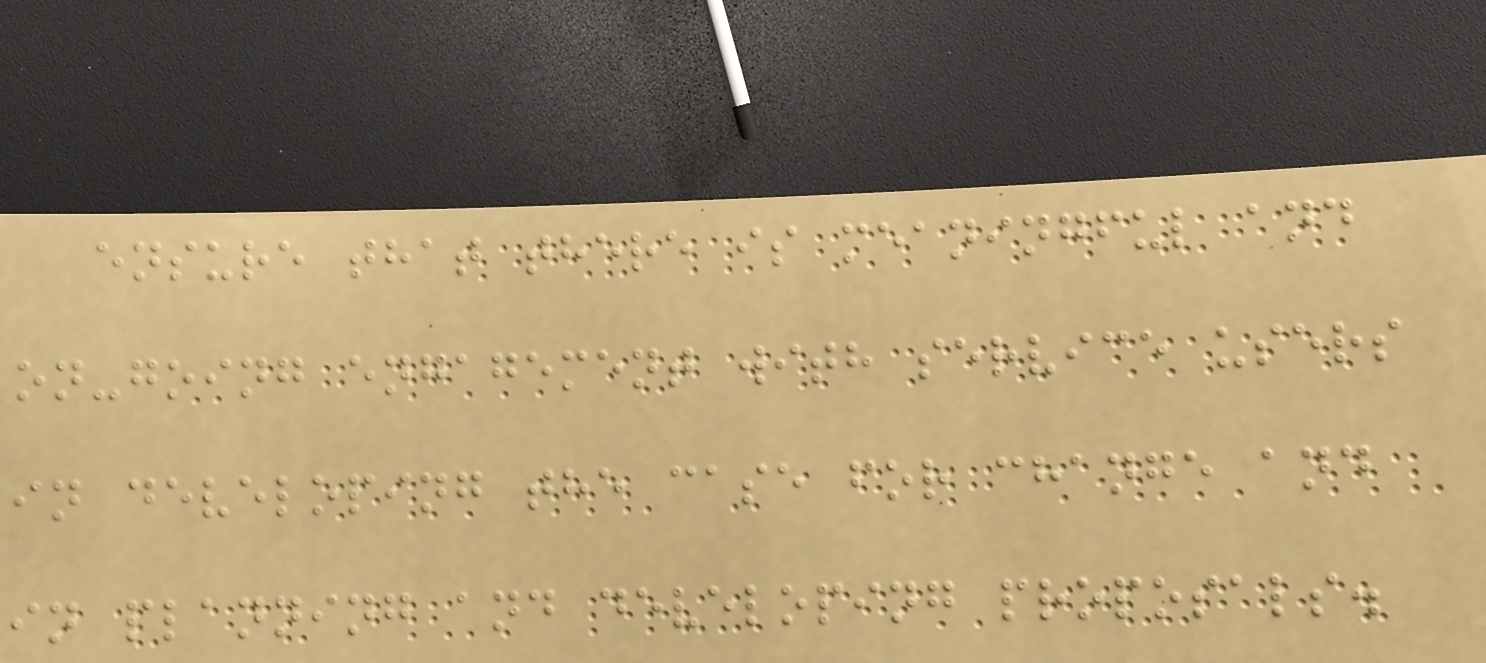ensure that there is meaningful and
on-going engagement with service users
in developing the case for change and
in planning and developing proposals.
